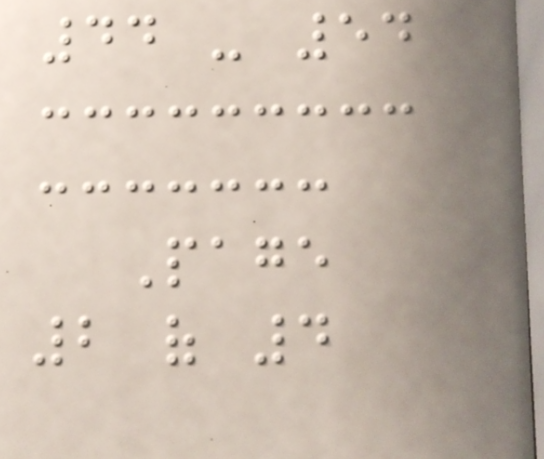44 - 54
Page
2 of 4
